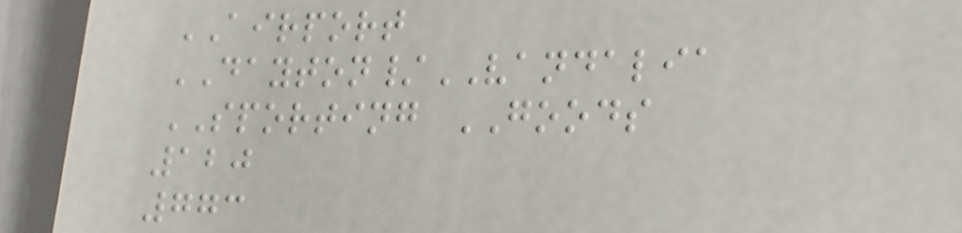AIRPORT
DAYTON/VANDALIA
SPORTING GOODS
120
773
